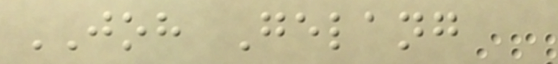JOH Gelang
